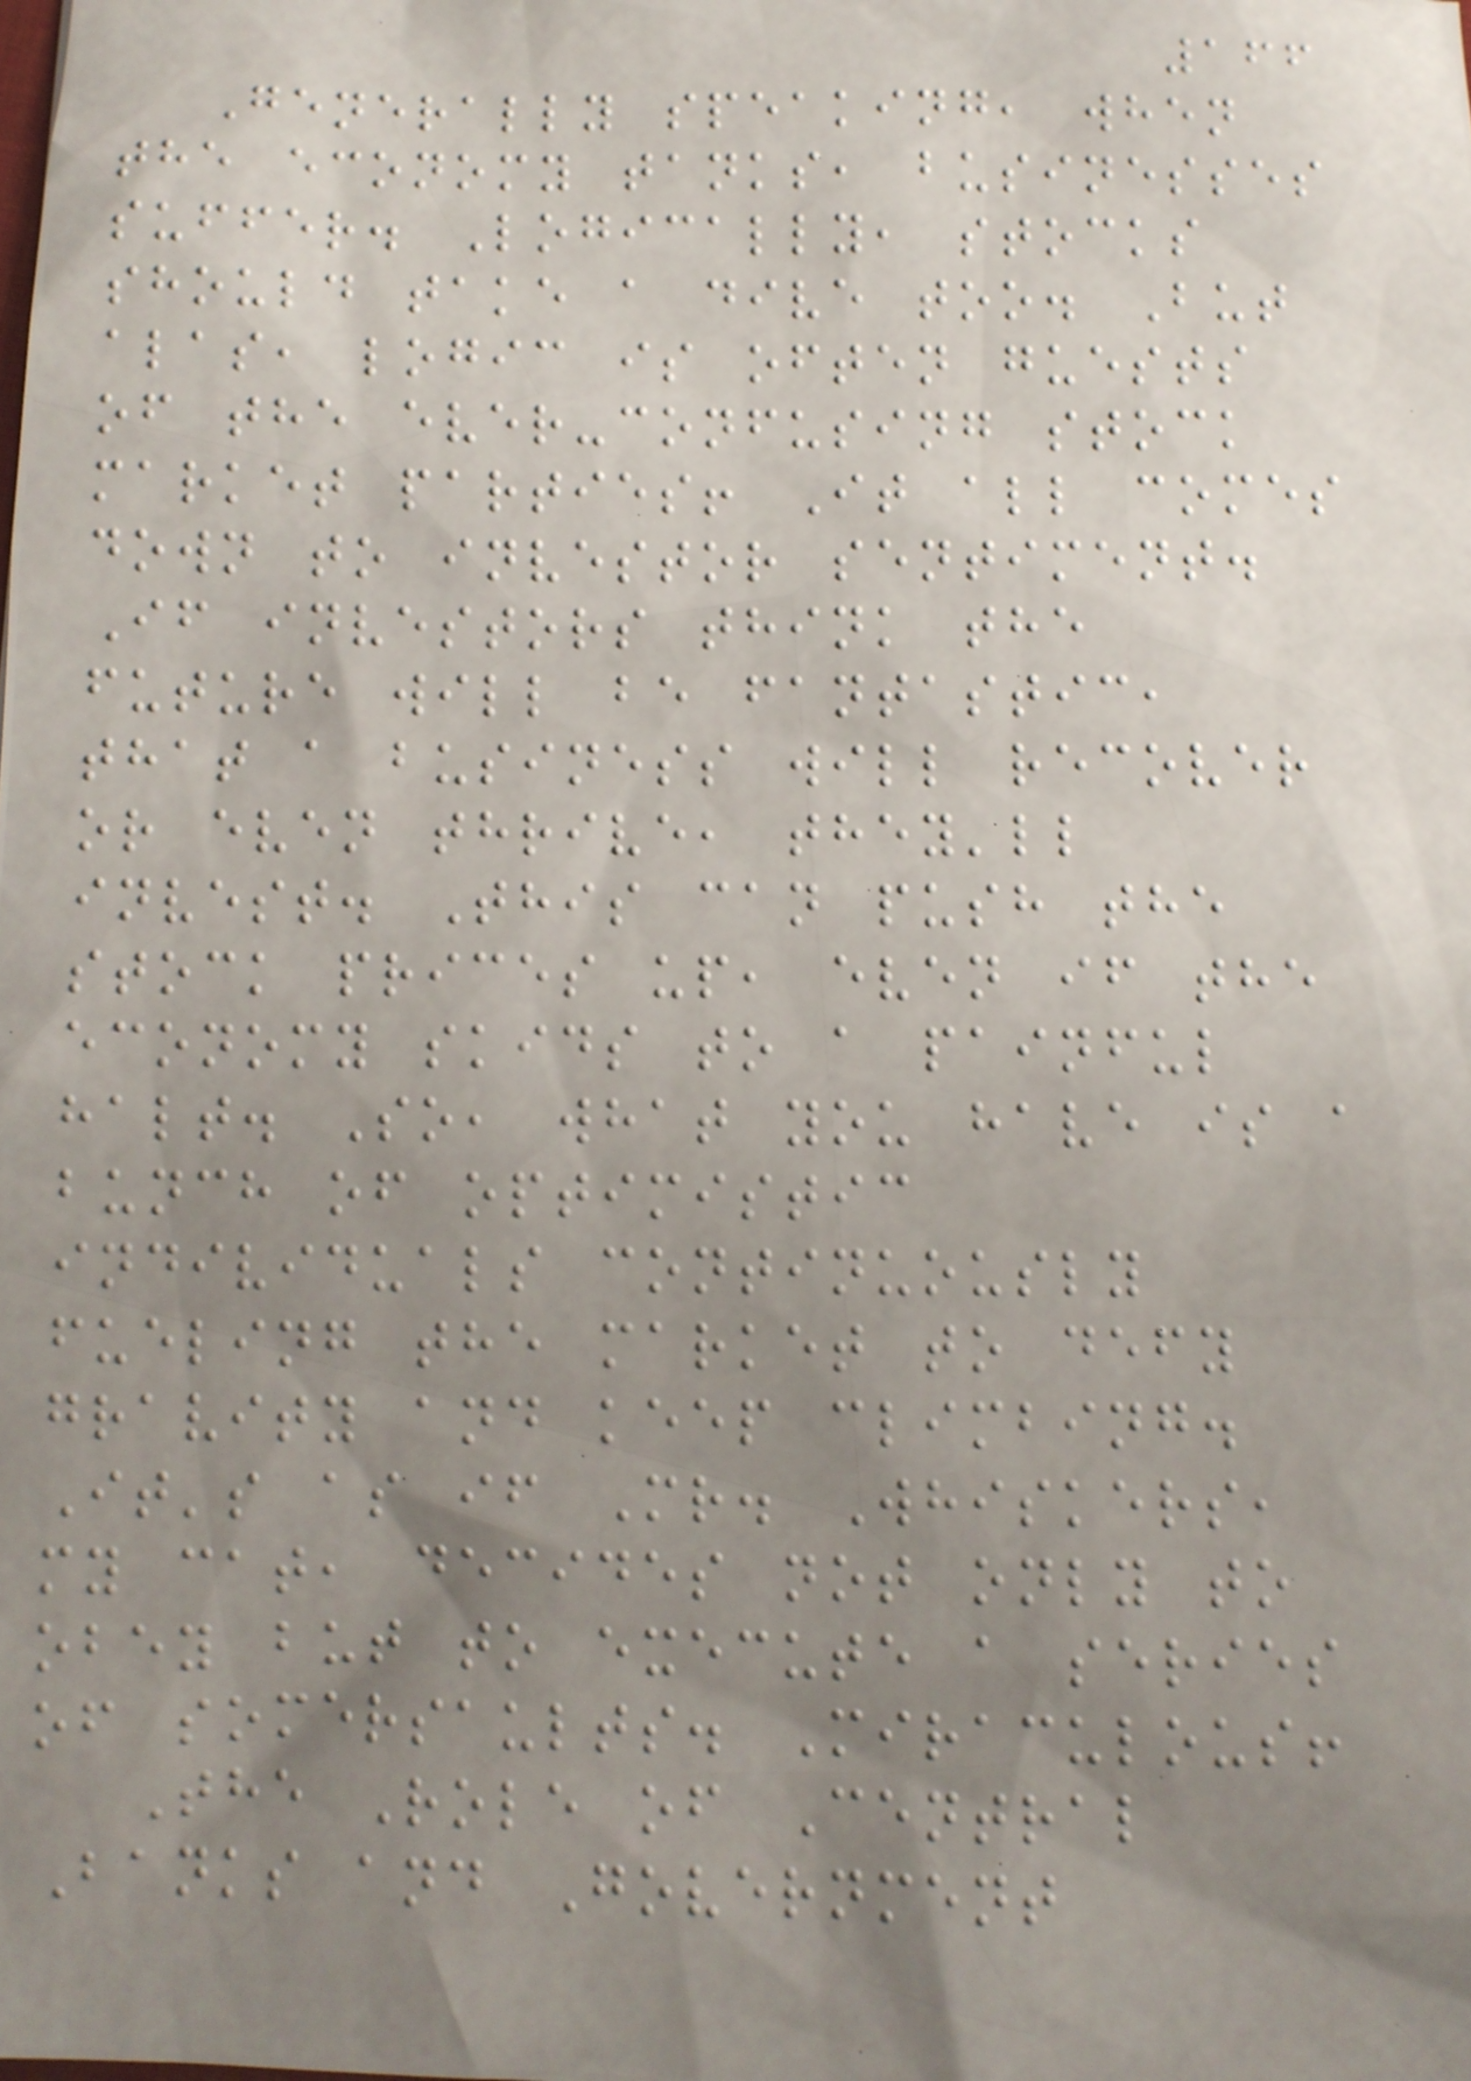166
Generally speaking, when
the economy tanks, businesses
suffer. Logically, stocks
should take a dive too. But
alas, logic is often guests
of the ever-confusing stock
market parties! It all comes
down to investor sentiment.
If investors think the
future will be fantastic,
that a business will recover
or even thrive, they'll
invest. This can push the
stock prices up, even if the
economy skids to a painful
halt. So, what you have is a
bunch of optimistic
individuals continuously
fueling the market to defy
gravity and keep climbing.
It's as if Mr. Whiskers,
my cat, decides not only to
obey but to execute a series
of somersaults. Miraculous!
The Role of Central
Banks and Government
